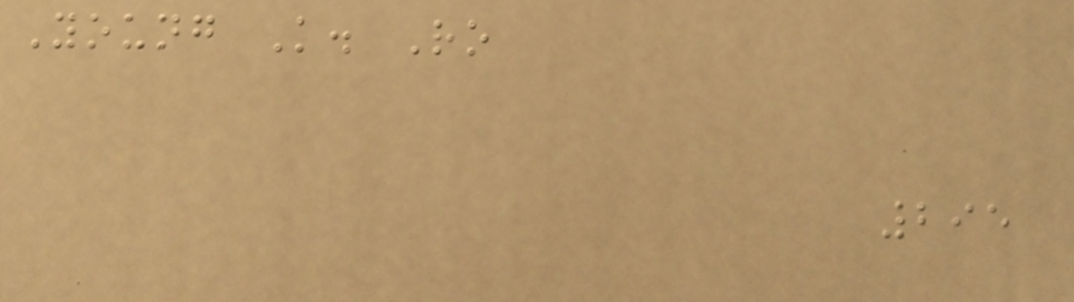Young K. Ro
295
